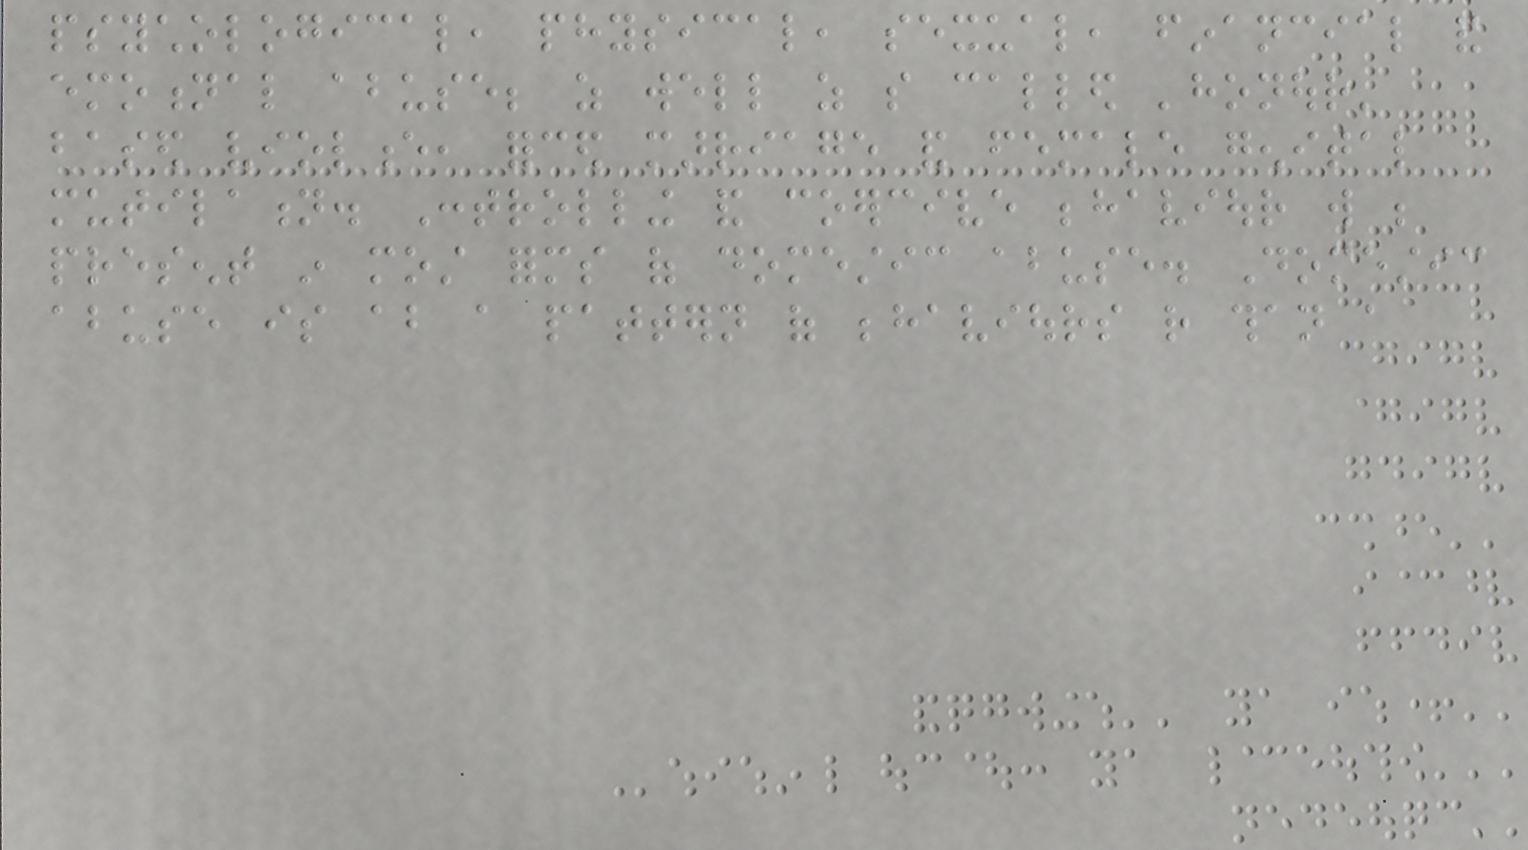psychological, physical, sexual, financial and
emotional abuse; as well as so called 'honour'
based violence, forced marriage and female genital
mutilation. Controlling and coercive behaviour will be
present in most forms of domestic abuse. Domestic
abuse is about a pattern of behaviours rather than a
